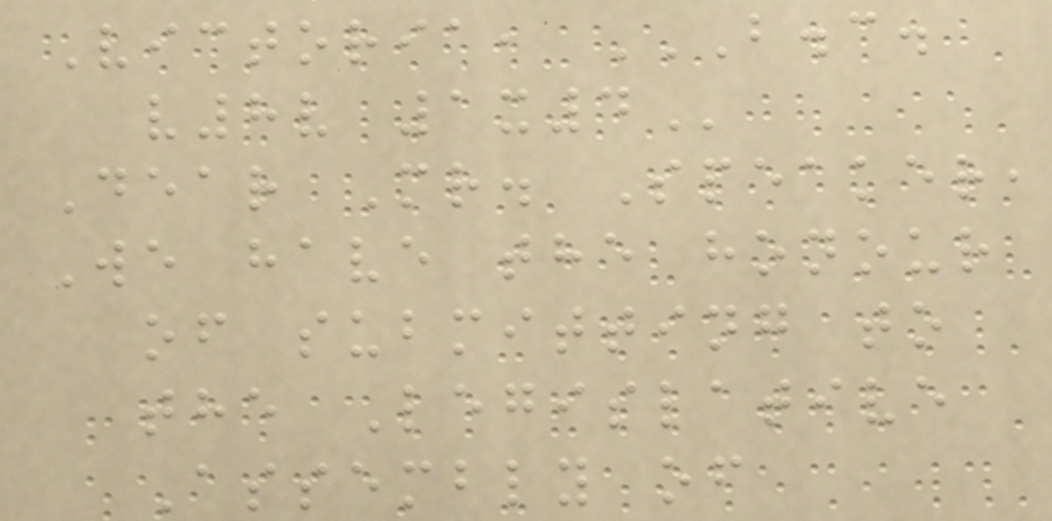Victoria, B.C.
V8V 1X4
Dear Mr. Speaker,
We have the honour
of submitting to
the Legislative
Assembly of
